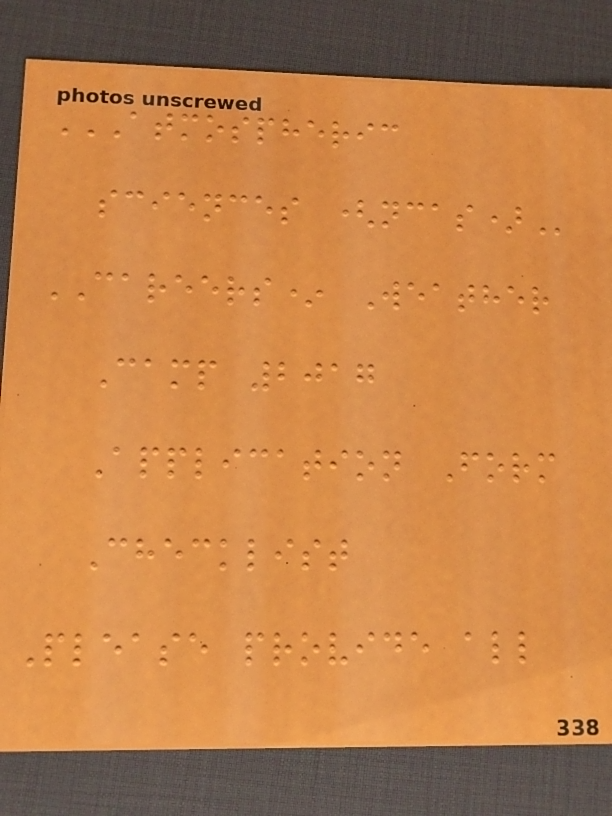ATMOSPHERIC
SCIENCES (NCAS)
CAREERS* Weather
Camp 2017
Application Form
Checklist
Please provide all
